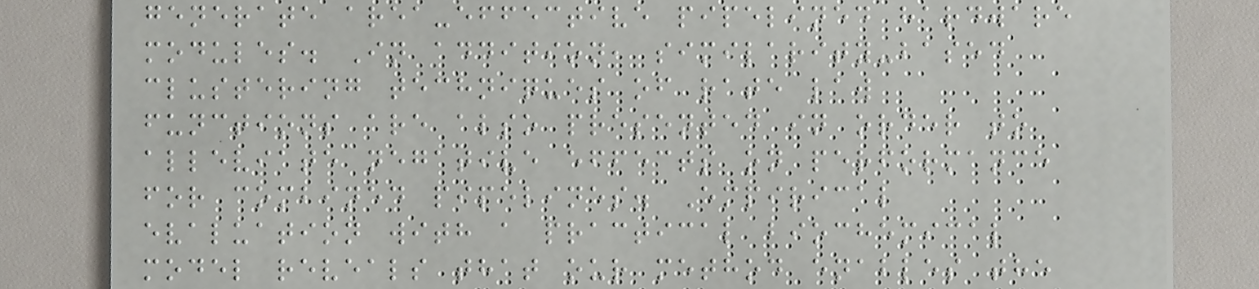generate area-effective pipelined hardware
modules. In addition, similarity-based
clustering techniques of rate law
functions are also presented in order to
alleviate negative effects on performance
for combined pipelines. Empirical
evaluation with a practical biochemical
model reveals that our method enables the
